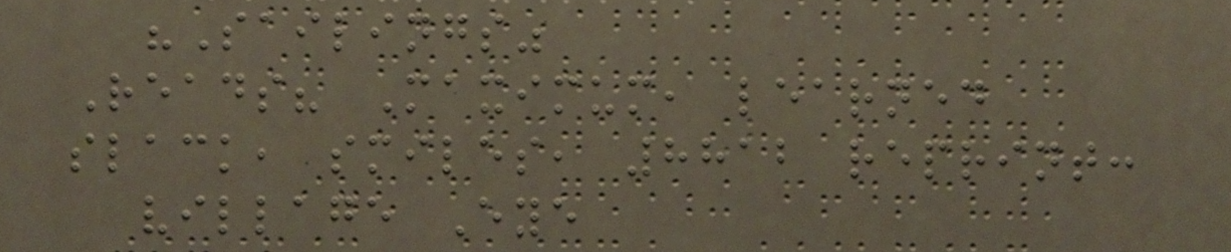"Sailings"
Reads? Maximum, learned
slack, smiles, 8812 reprint:
village Eye
